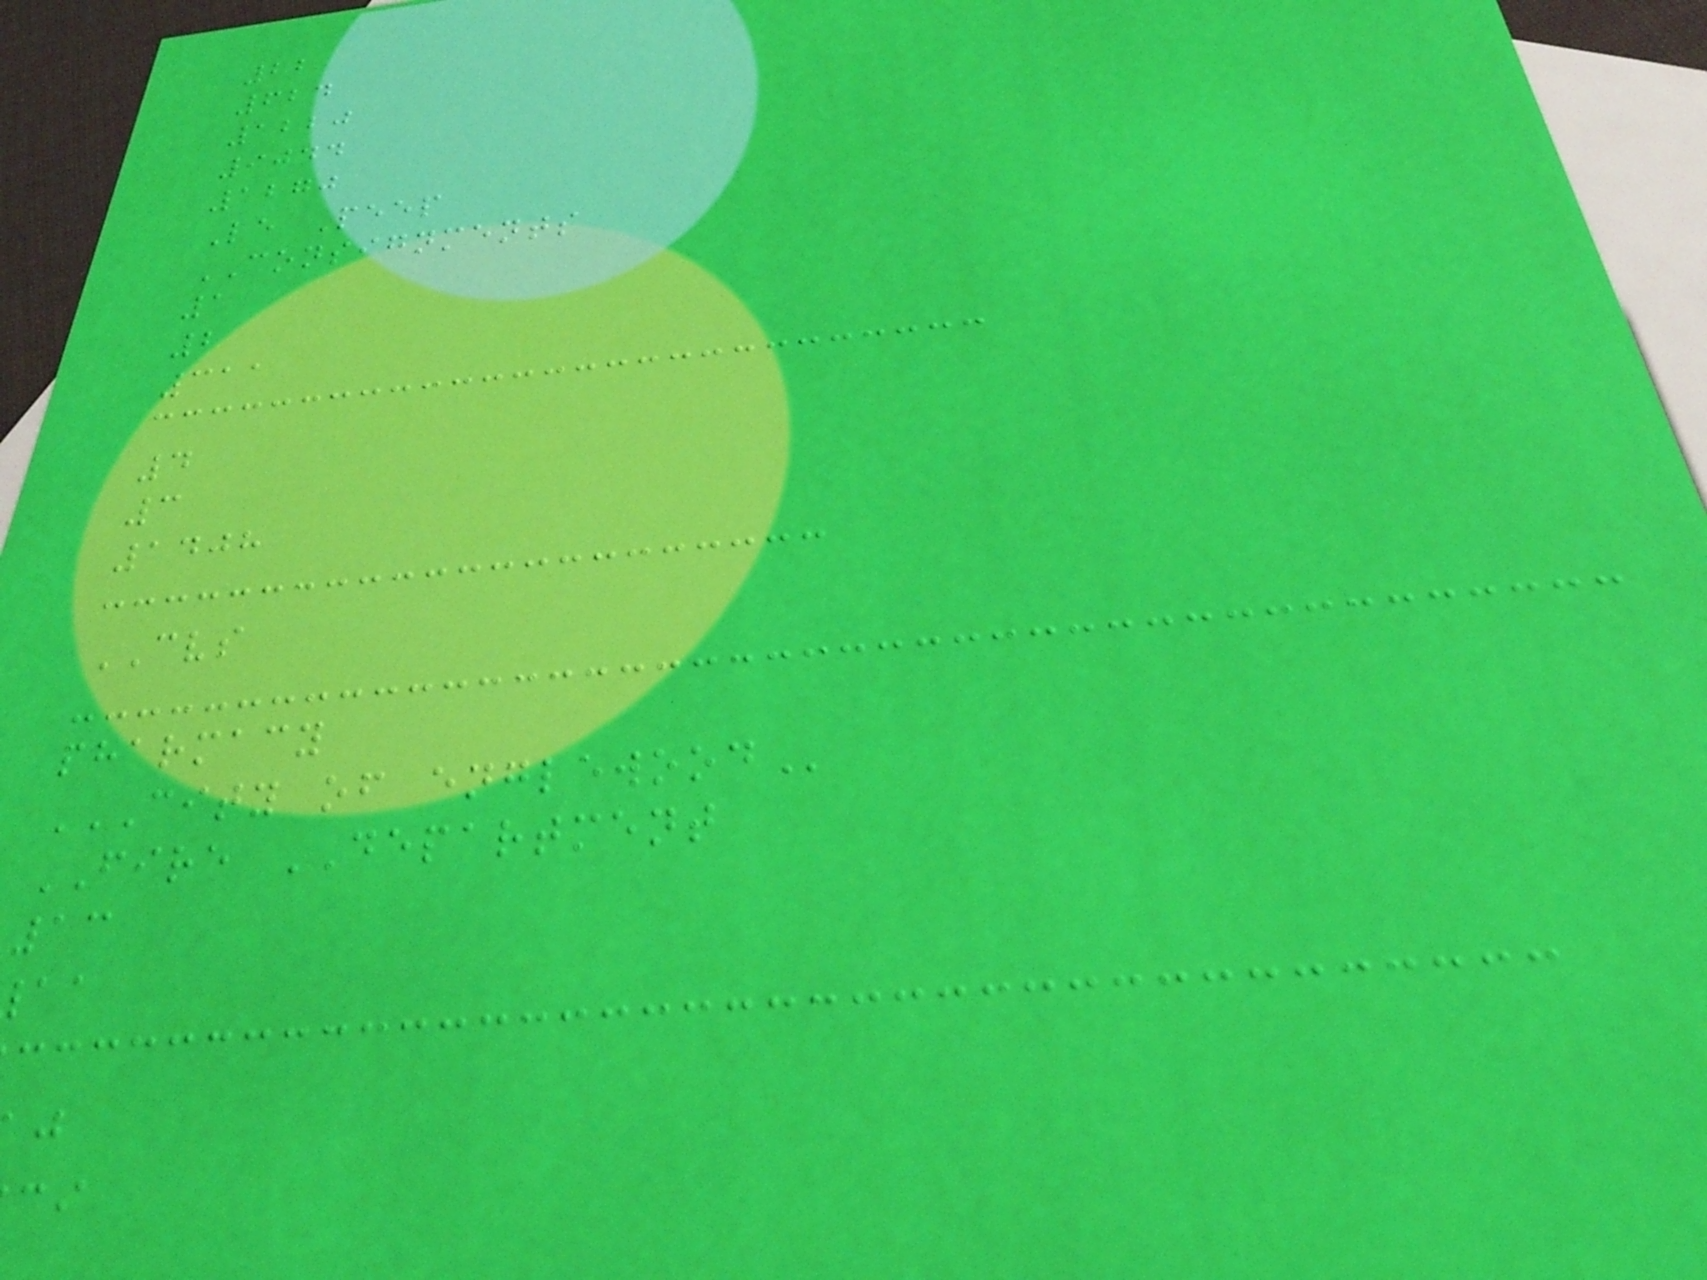22
624
1220
9044
1270
Le Peep
CONSIGNMENTS
1
2
311
4
3
1408
CVS
pharmacy
CITY OF ENGLEWOOD
FIRE DEPARTMENT
13
